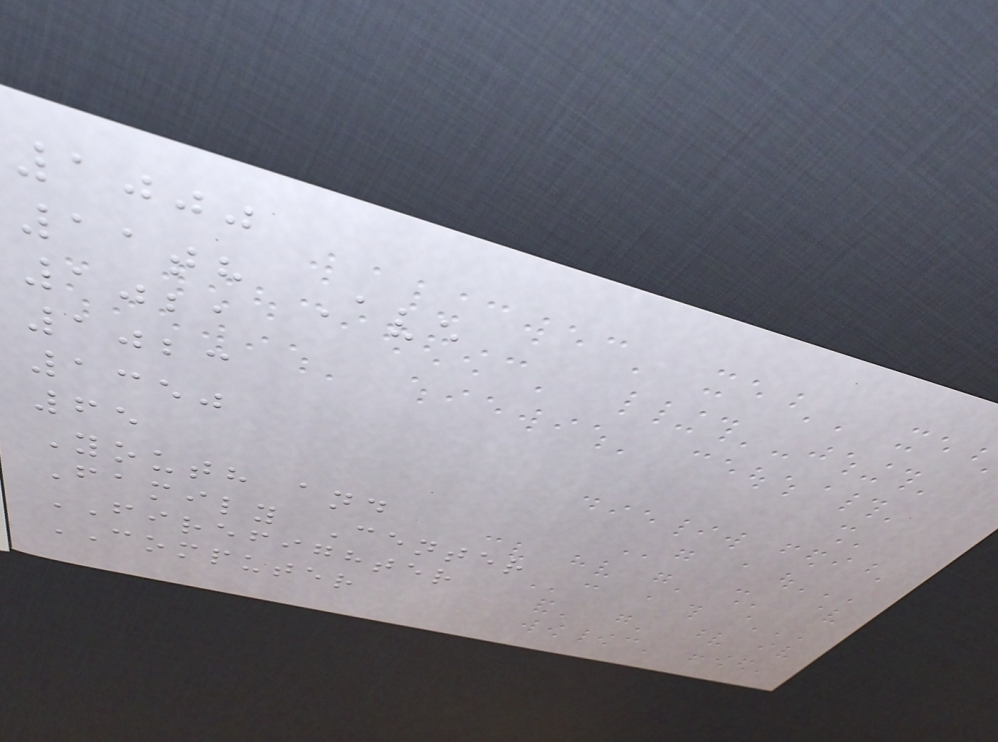1000
11th Ave
1021
1023
1350
65
Youth and
Family Center
FIREFIGHTER
COMPUTER
